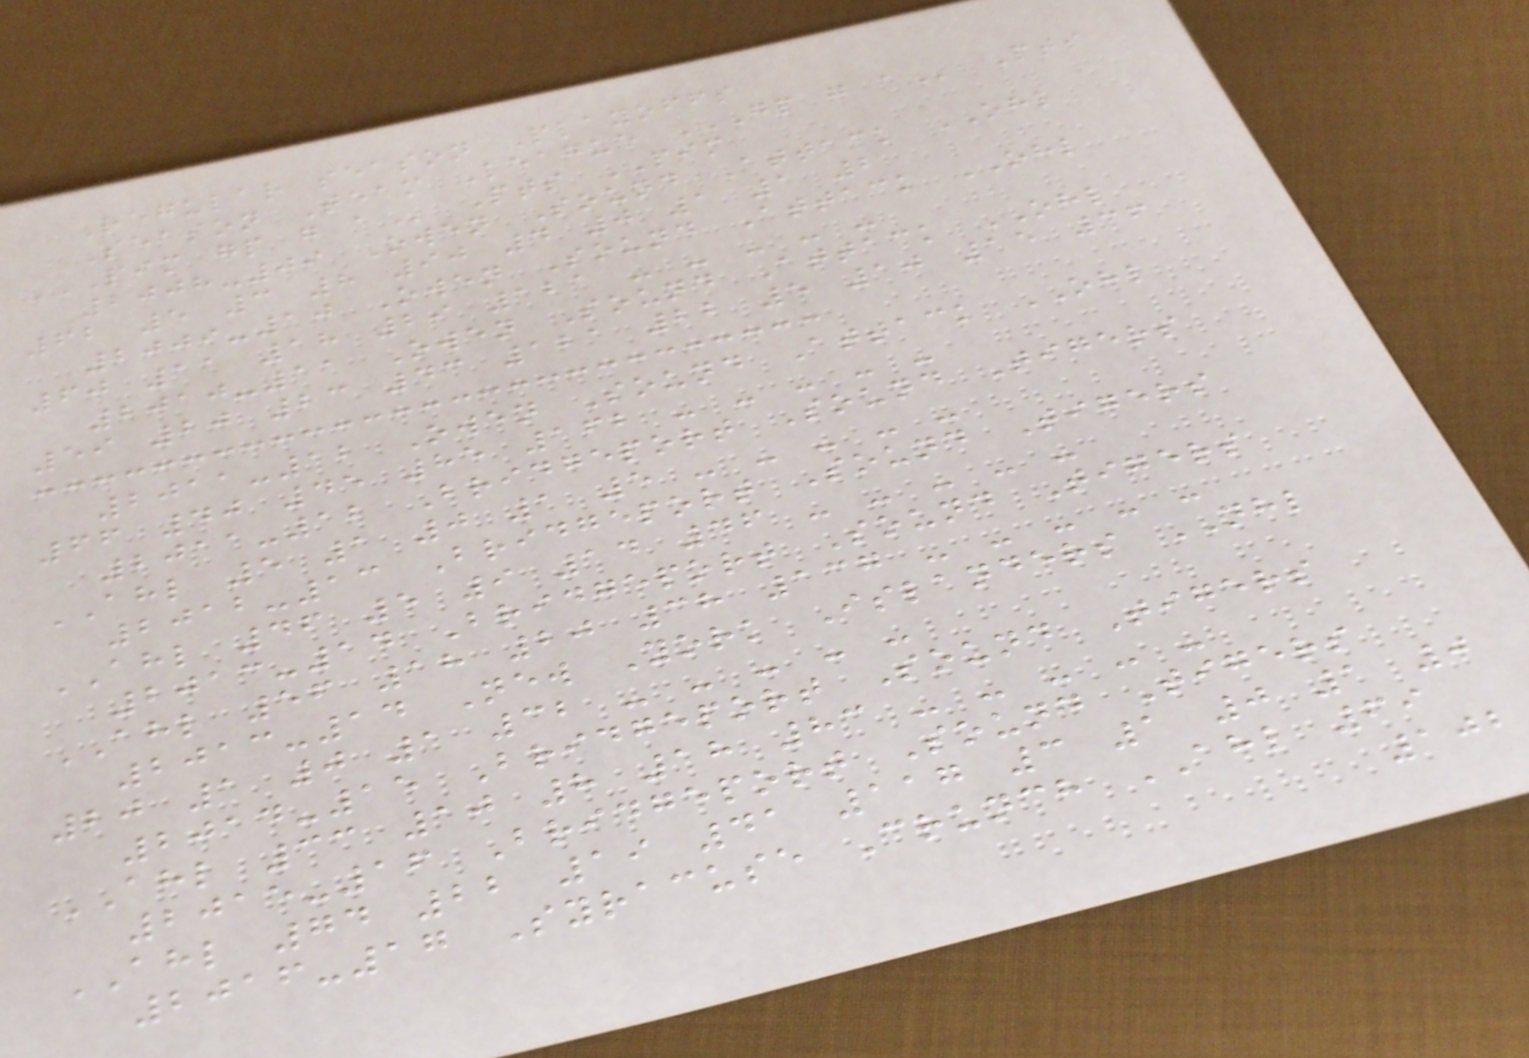Regular season Playoffs
Season Team League GP G A Pts
PIM GP G A Pts PIM
2008-09 Owen Sound Attack OHL
62 5 3 8 90 4 0 1 1 2
2009-10 Owen Sound Attack OHL
60 11 18 29 121 - - - - -
2010-11 Owen Sound Attack OHL
59 20 23 43 121 22 5 10 15 36
2011-12 Owen Sound Attack OHL
66 40 45 85 162 - - - - -
2011-12 Bridgeport Sound Tigers
AHL 5 1 0 1 5 - - - - -
2012-13 Bridgeport Sound Tigers
AHL 46 5 9 14 46 - - - - -
2013-14 Bridgeport Sound Tigers
AHL 56 18 20 38 137 - - - - -
2013-14 New York Islanders NHL
20 1 0 1 32 - - - - -
2014-15 Bridgeport Sound Tigers
AHL 33 10 8 18 83 - - - - -
2015-16 Bridgeport Sound Tigers
AHL 74 22 19 41 117 3 1 0 1 0
2016-17 Syracuse Crunch AHL 69
102
